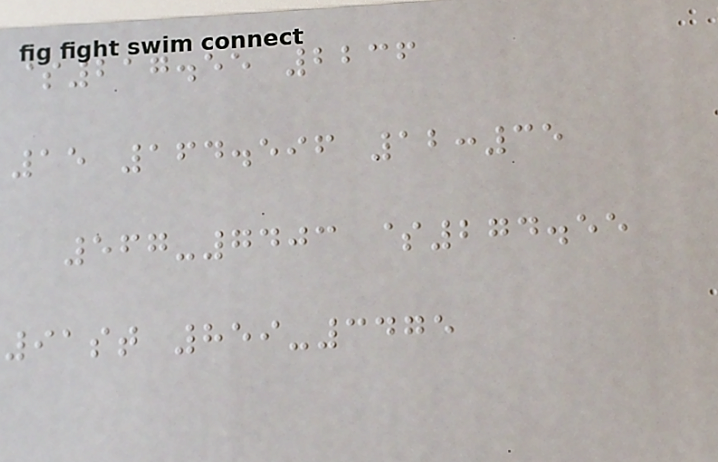$217.55 2236
15 164.596 12:35
567-7403 $274.55
91st 859-3475
